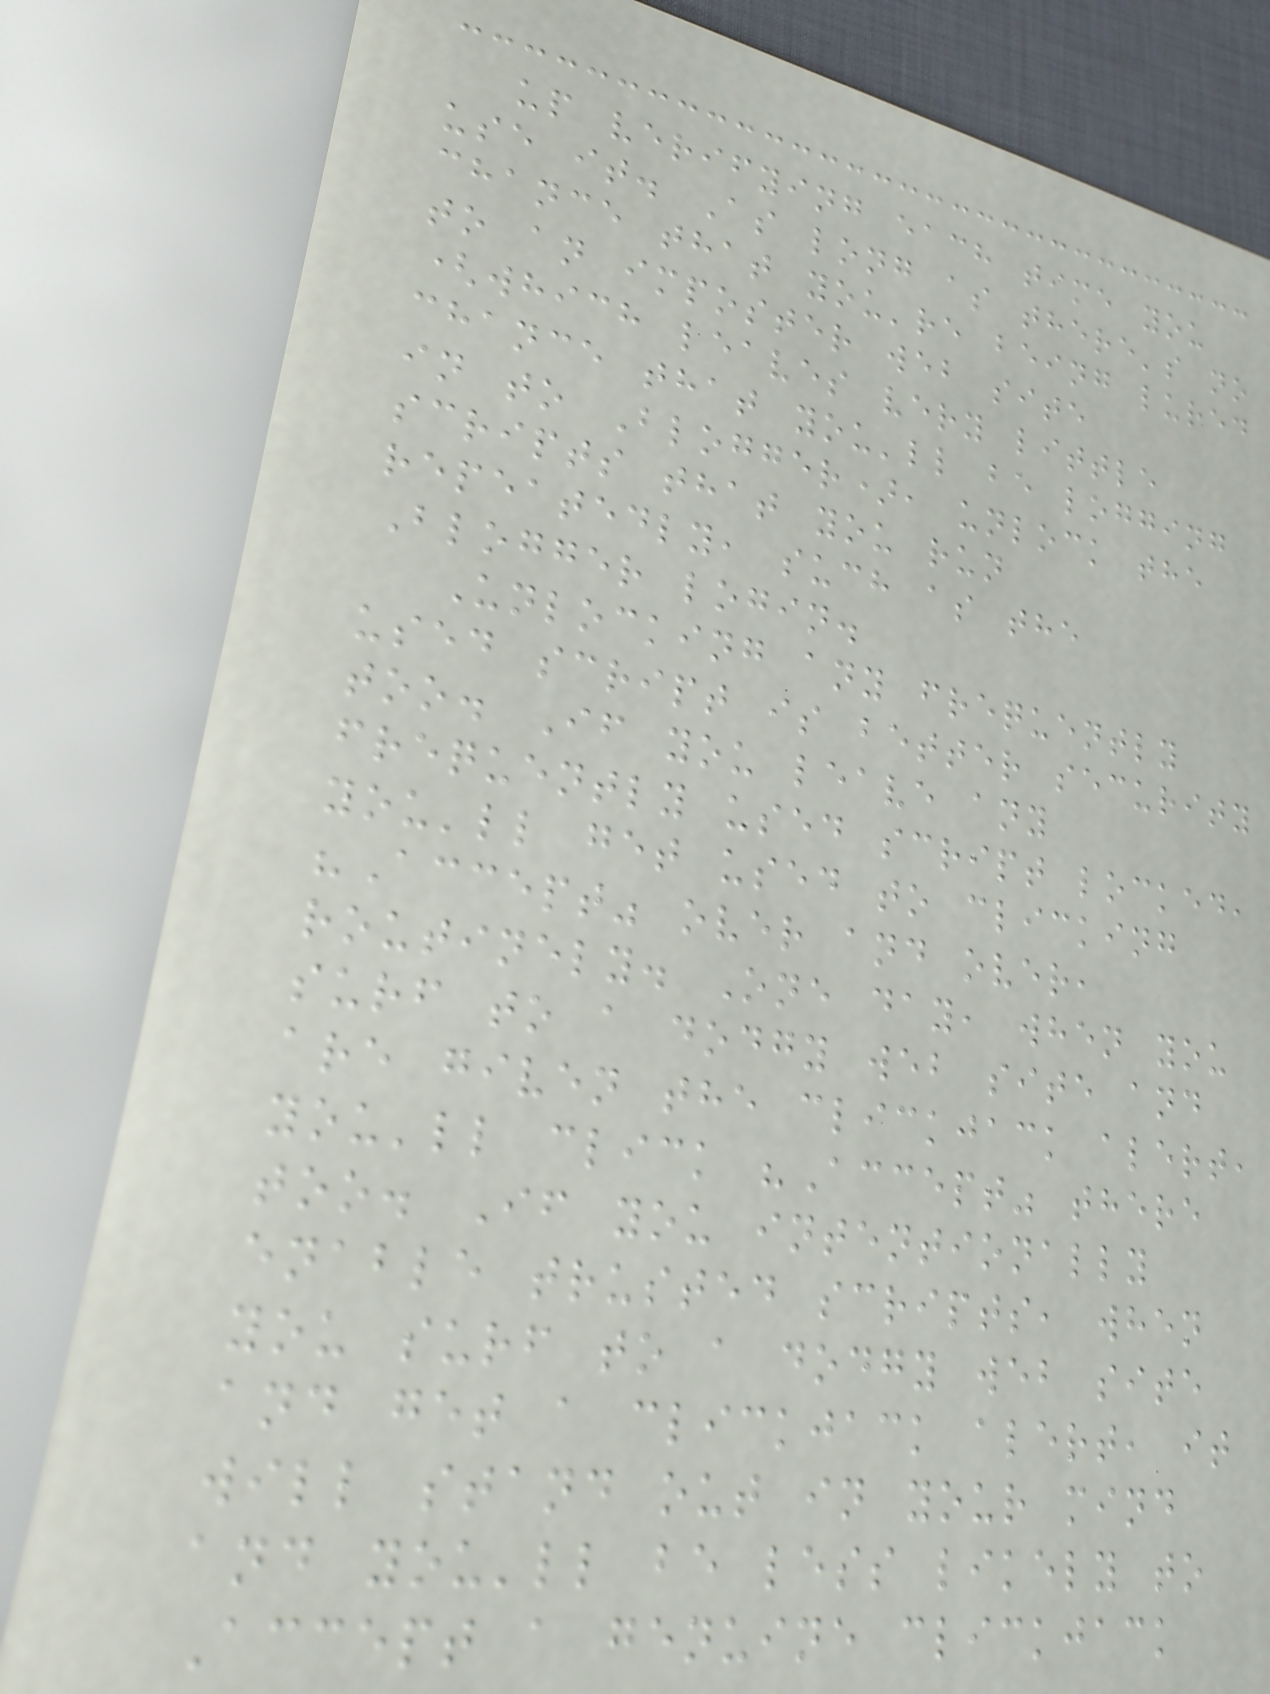up verifying each time you
use it. As long as there's no
chance that you're being lured
to an imposter web site
(which leaves very little
chance that you'll be logging
in to Blogger), unlock the
scripts that you run
repeatedly, such as the
Blogger login.
Unlocking any frequently
used script is better security
too. If you leave any
frequently used script locked,
you'll get used to clicking
"Accept" over and over,
routinely. One day, when you
surf to a dodgy web site and
are given the clickjack alert,
you'll click "Accept" there
too. If you intentionally
enable trusted scripts, when
you surf to a dodgy web site
and get a clickjack alert, it
will stand out in your mind
and you'll be less likely to
Accept a genuine clickjack
